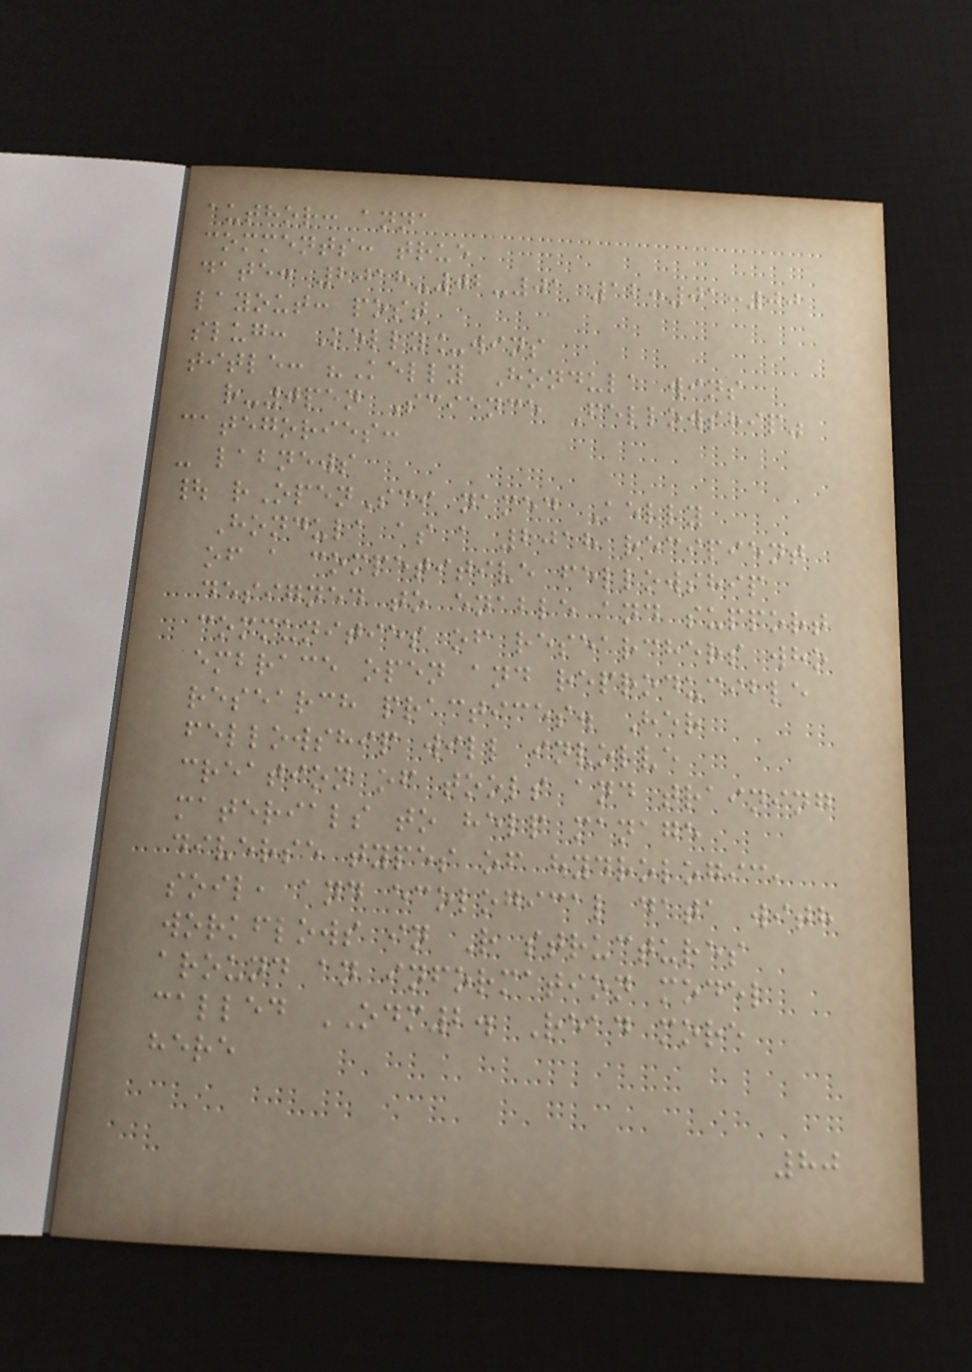author: anna
comments: true
date: 2018-02-01 12:01:00
layout: post
slug: Kelly_wins
title: "Kelly Hondula wins
r-0pen Science Fellowship"
categories:
- labnews
| rOpenSci named Kelly
Hondula as a 2018 recipient
of a competitive fellowship
designed to enable and support
communities of researchers who
embrace open and reproducible
research practices. Her
fellowship will involve
creation of tools and training
materials to help manage
diverse types of hydrologic,
soil, and ecological data with
workflows in R structures
around an information model
called ODM2. Read more
here
80
